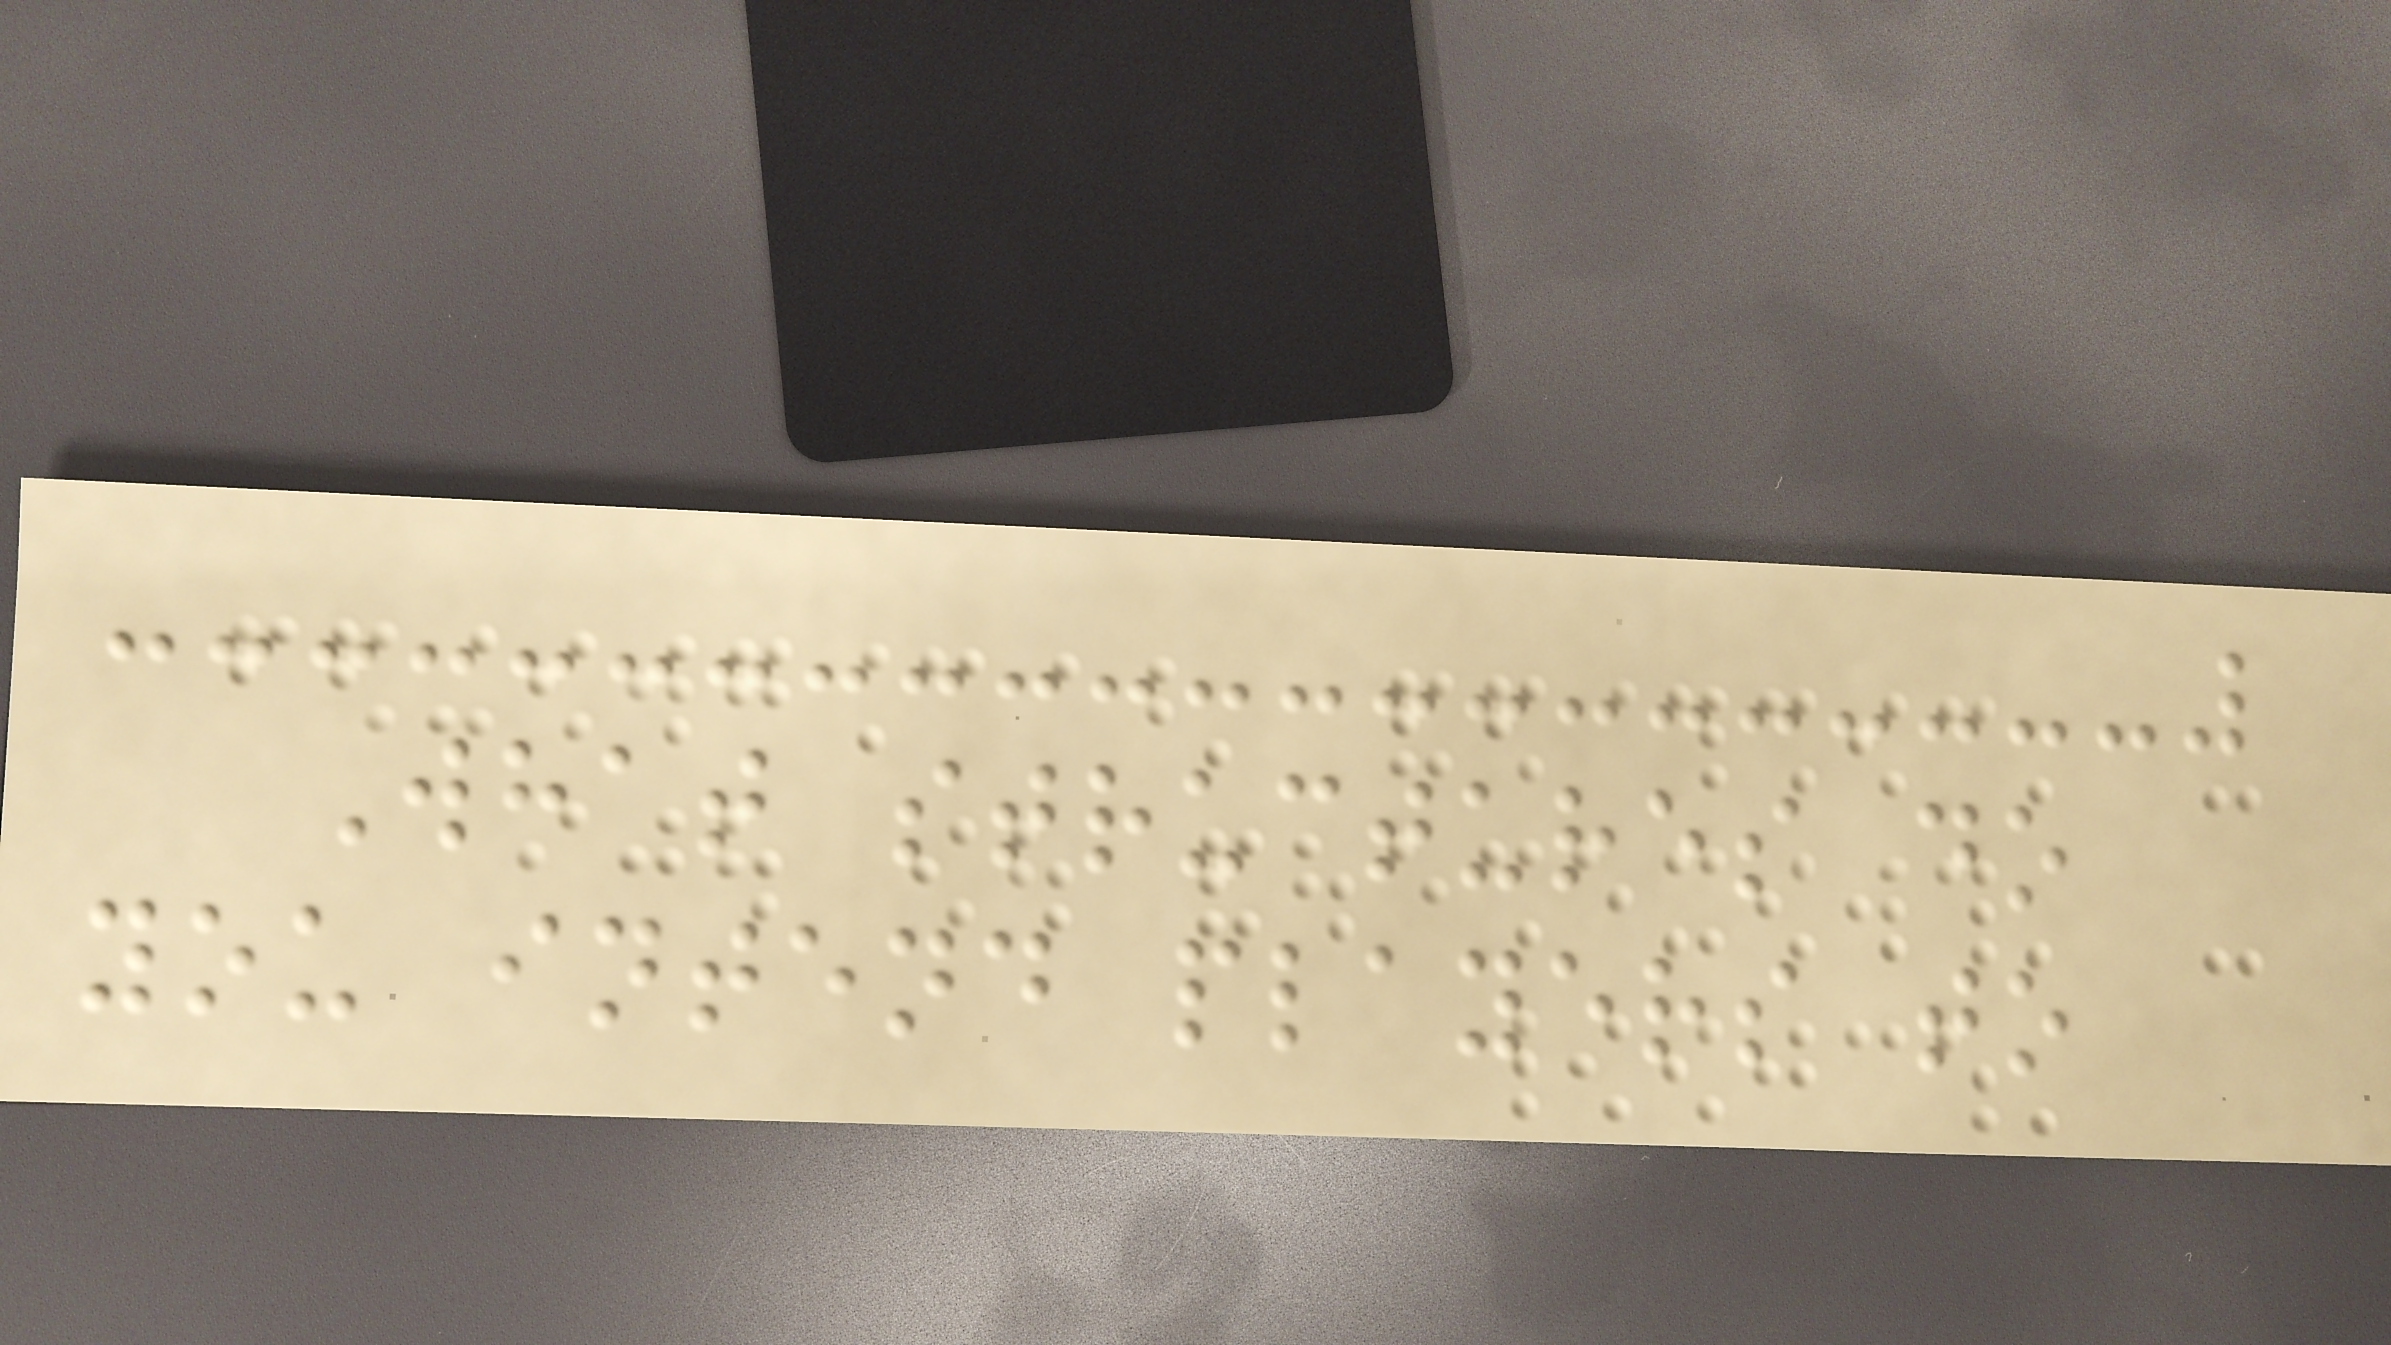What structures do
you intend players to
